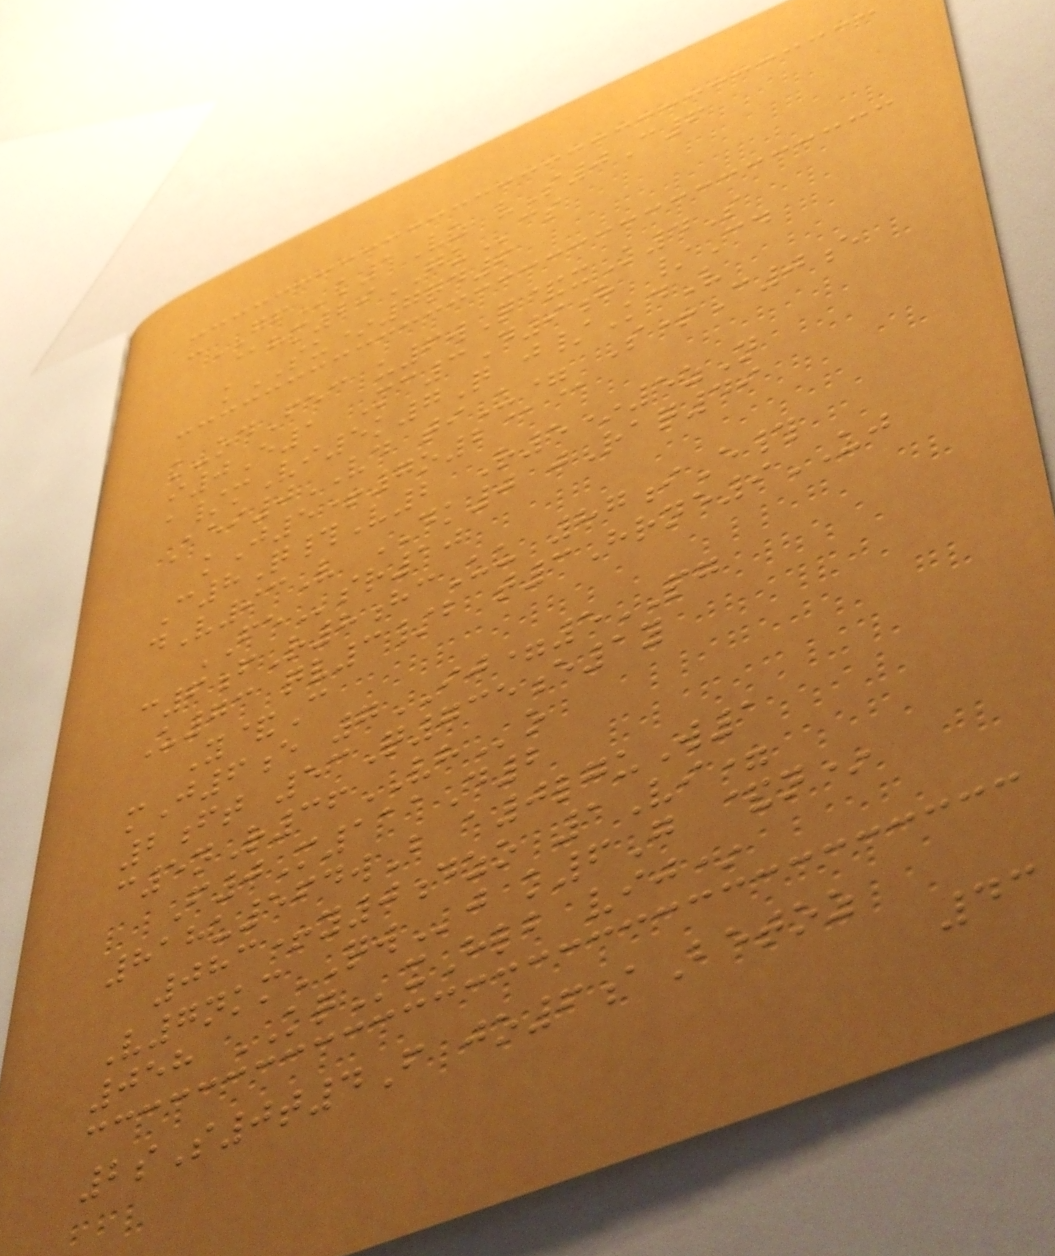cGFk1Vz vS0C6
@hm29GUcs
kSU*7qd6
k-odFec u6wQ&xK4S
i0E1 Mc3D9h /Cd
a/mVi5k7Q j/KdV
Aei0VD tiU= S+C0e
kJ5+7o2@@
C8Q#V2 R5*5zN
dV93V DK0 jRaq49
FEsr10
c6fR8hcUu 87iE#
U73 qv3/b t3Hrne9UJ
Y&C
mJ6e 7IJ=5PG
2ft 53Q735e1y
c5nR36VHo
F0M111D2
818u564wB a0lguW1
083+y0dzo 1Vi=
V7nkmQWj k6G &n*
058 KQxHlb vij*
2sS0t4F jo6aBetoz
43
